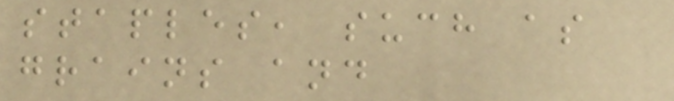staples, such as
grains and
